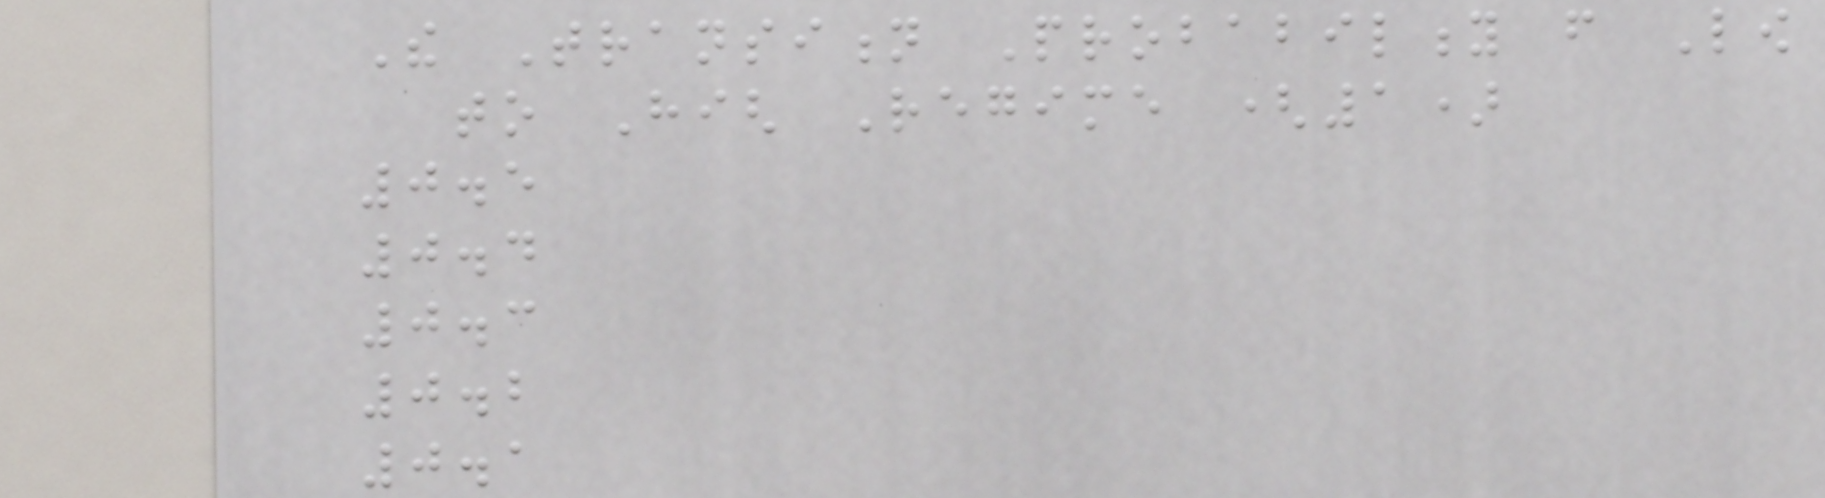The Transition Probability from Low
to High Regime (1)
0.5
0.4
0.3
0.2
0.1
